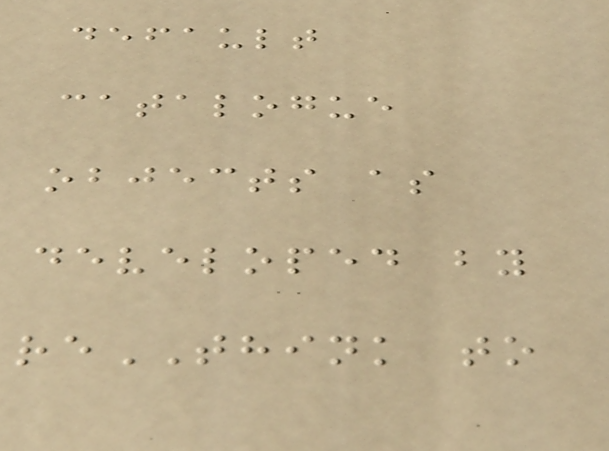default
catalogue
objects as
developed by
reTHINK to
